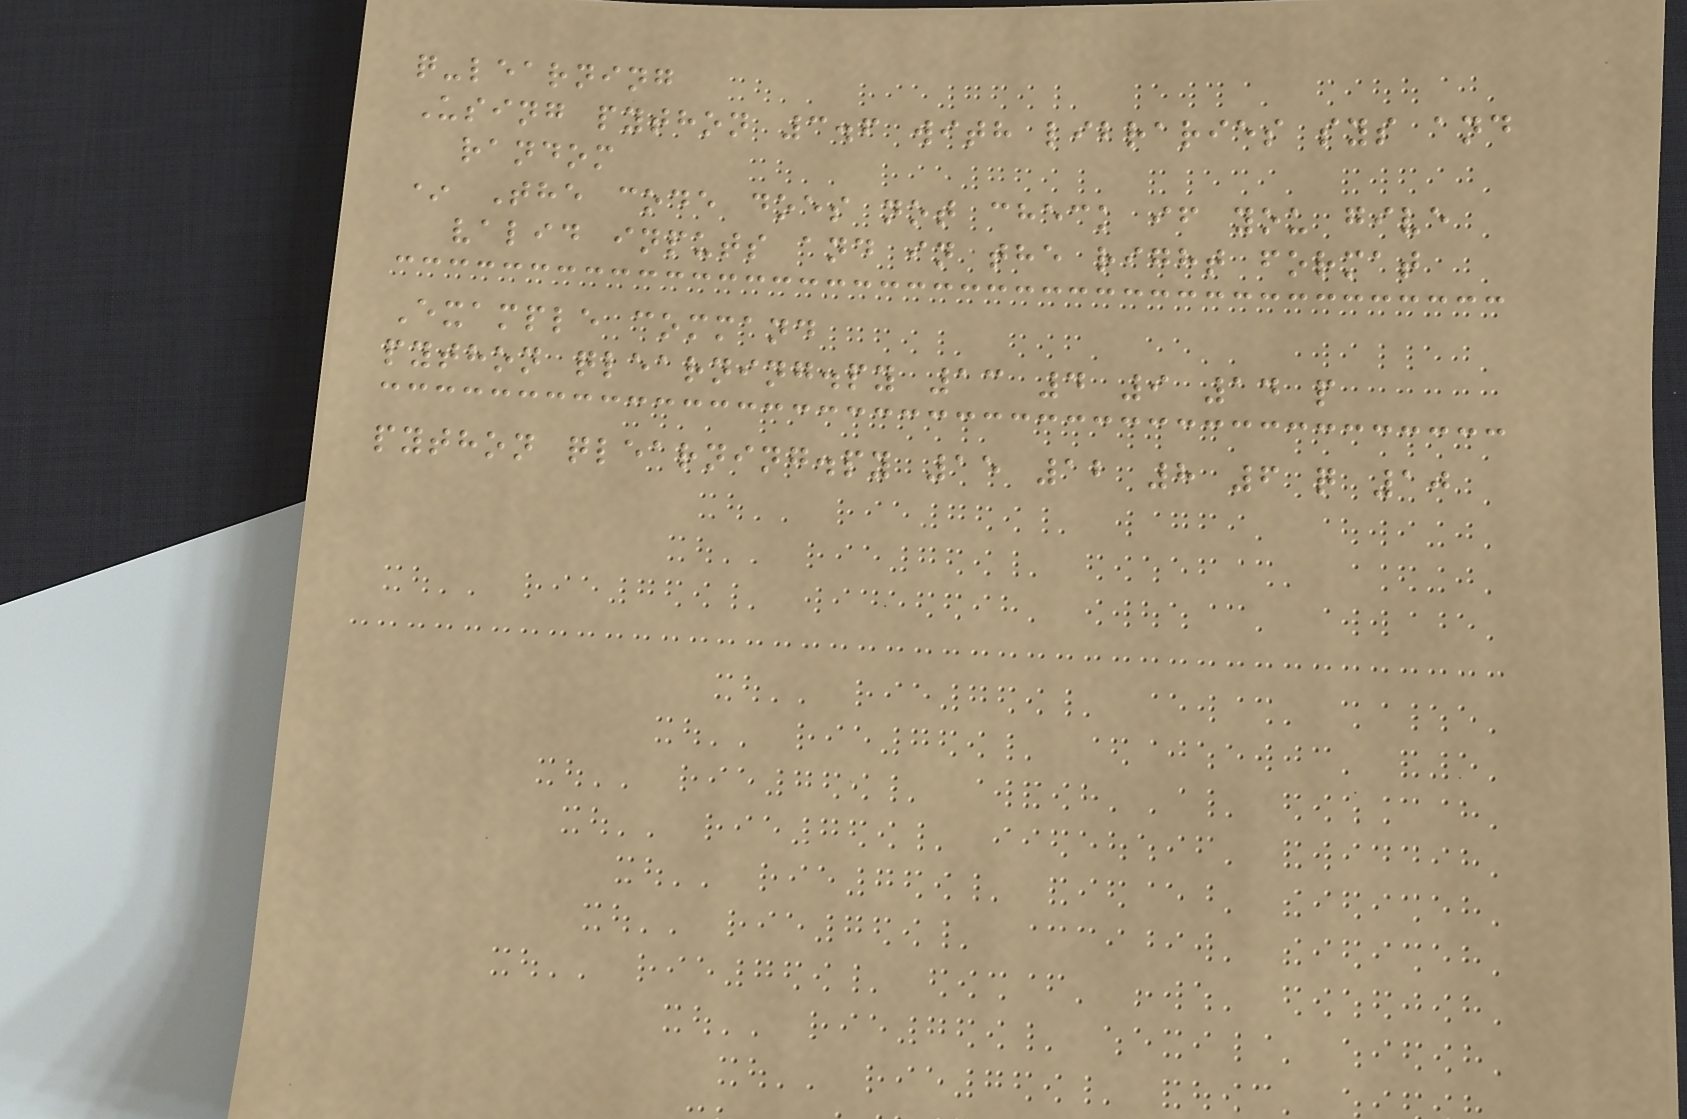q-learning
Using python 3.6 with libraries sys and
random
* The code does not check if you give
valid inputs and in the right format
Example command
python qlearning.py 13 4 9 14 p
python qlearning.py 15 12 8 6 q 10
